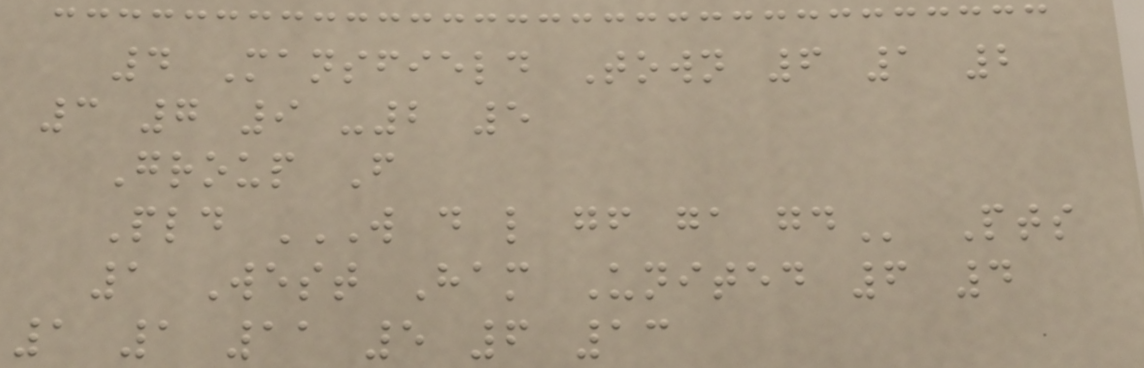4 Mansfield Town 6 1 2
3 7 9 -2 5
Group F
Pld W D L GF GA GD Pts
1 West Ham United 6 4
1 1 11 5 6 13
